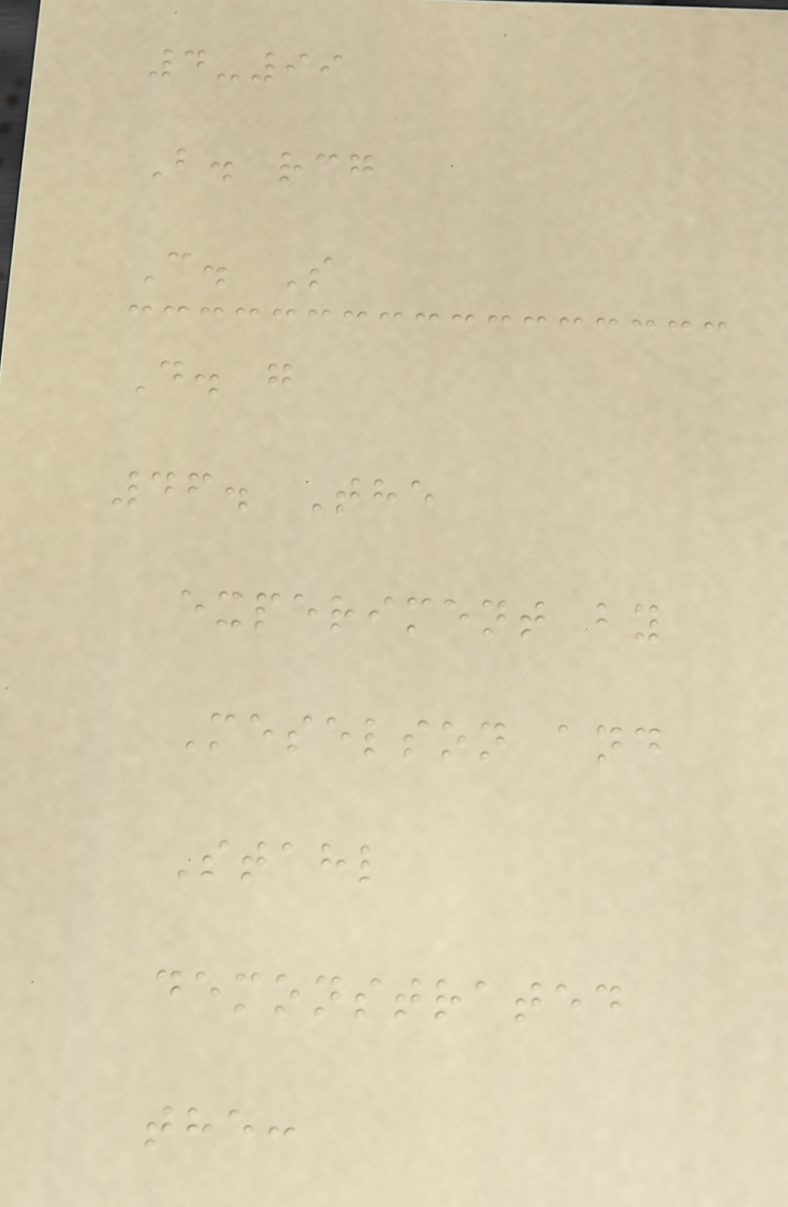4-99
B. rcg
C. S
D. g
46. The
experiment by
Meselson and
Stahl
demonstrated
the:
